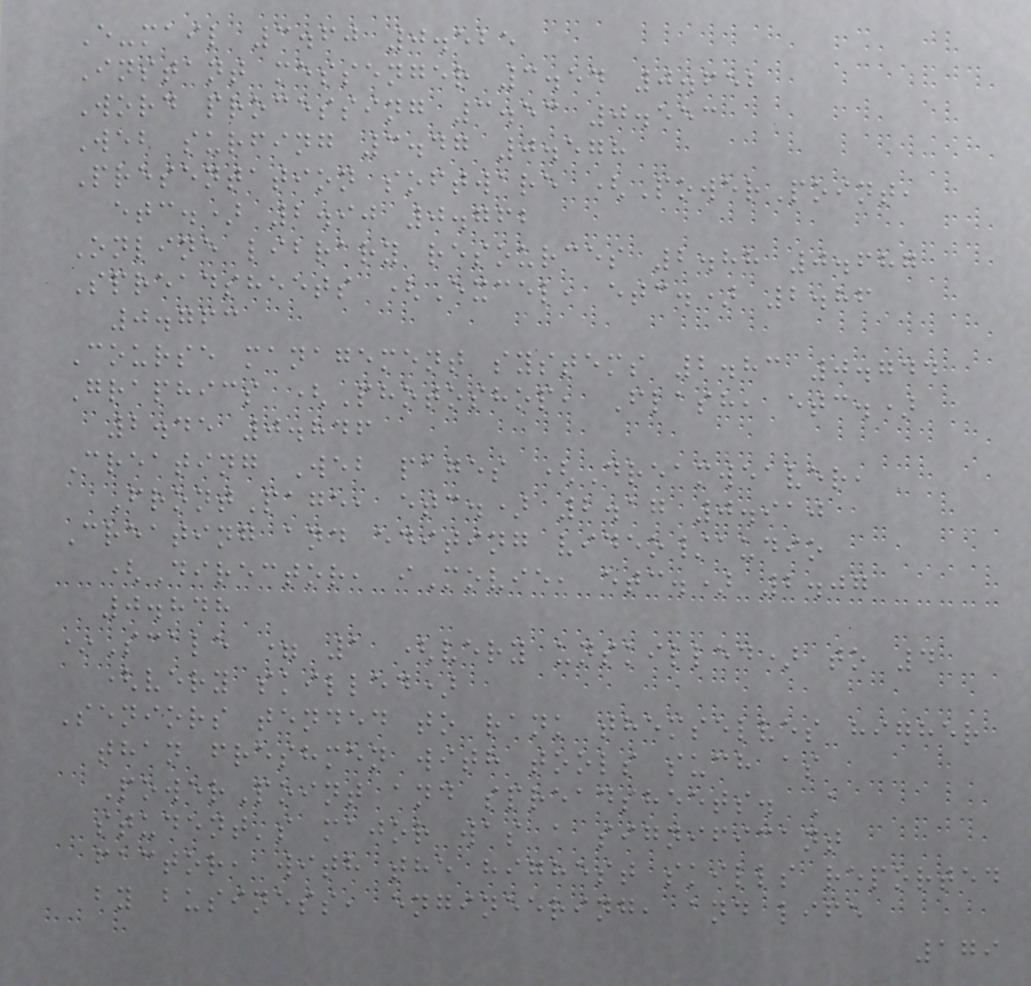E-mail 3.60 0.525
Instant messenger 3.54 0.652
Word processing 3.53 0.553
Web surfing 3.47 0.578
Presentation software (PowerPoint,
etc.) 2.90 0.762
Online library resources 2.88 0.687
Spreadsheets (Excel, etc.) 2.86
0.763
Course management systems 2.83 0.744
Graphics (Photoshop, Flash, etc.)
2.45 0.846
Creating Web pages (Dreamweaver,
FrontPage, etc.) 2.17 0.910
Creating and editing video/audio
(Director, iMovie, etc.) 2.07
0.848
*Scale = 1 (very unskilled) to 4
(very skilled)
Seniors tended to rank themselves higher
than freshmen with tools such as
PowerPoint and spreadsheets. A
student's major was a significant
factor, with the highest skills reported
by business, engineering, and life
179
